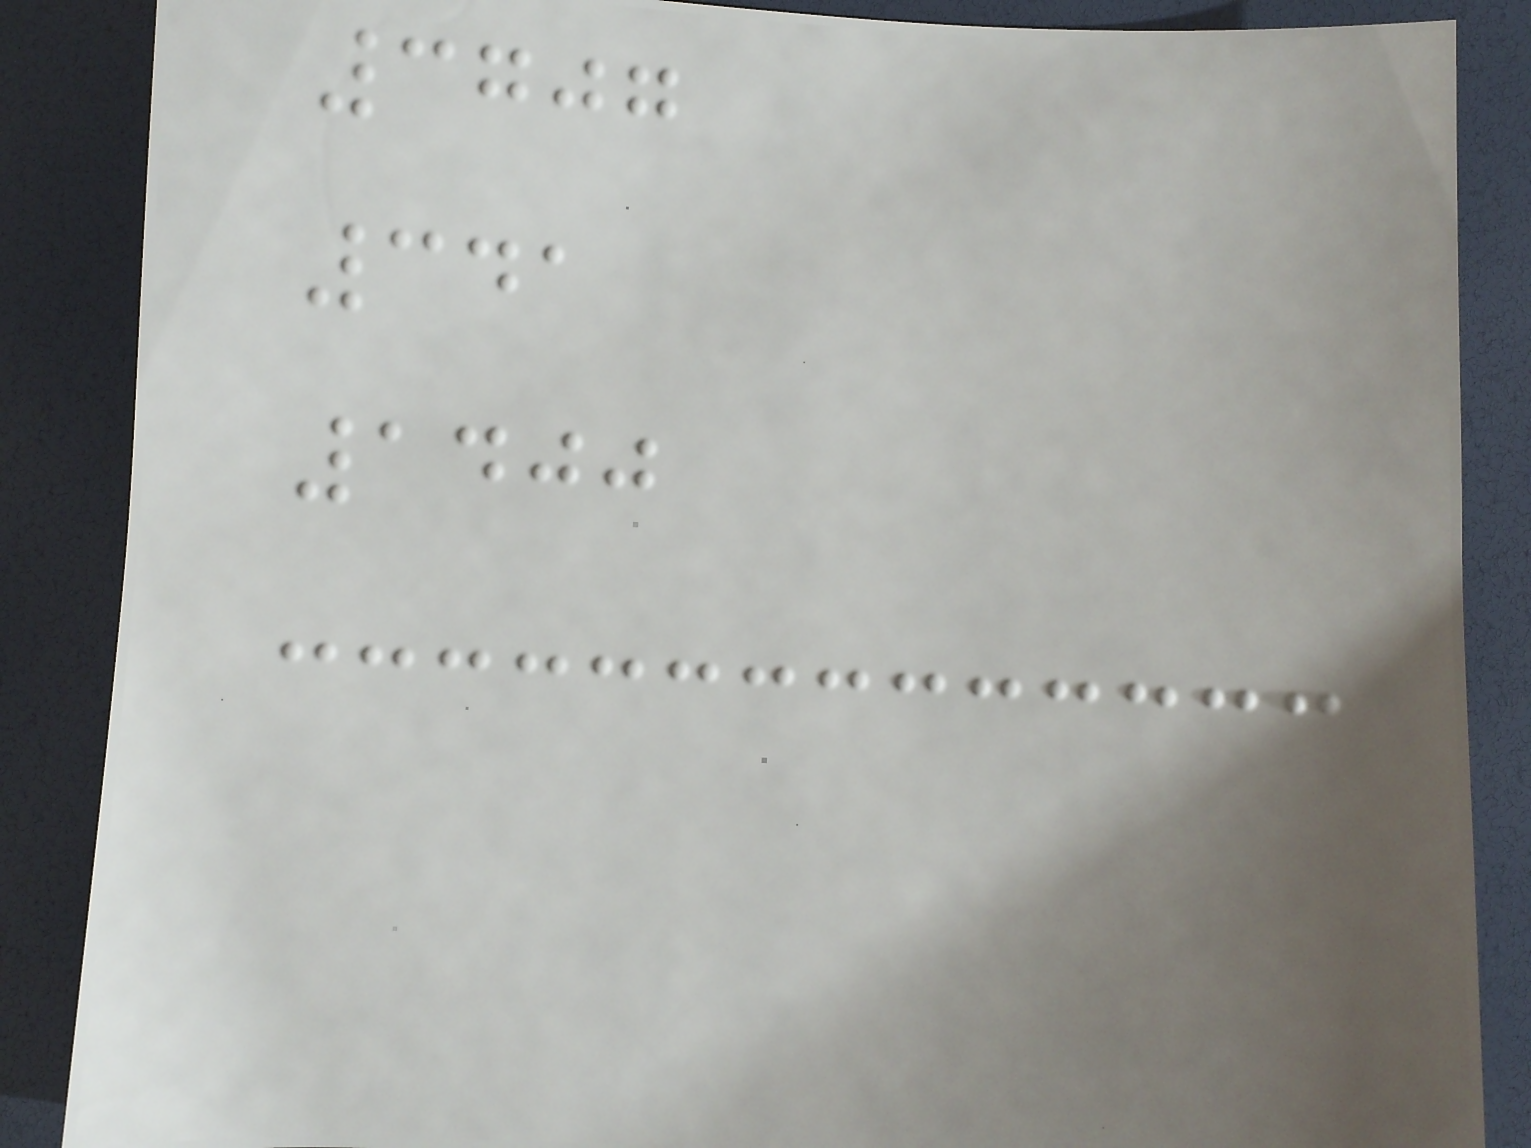3707
341
1400
